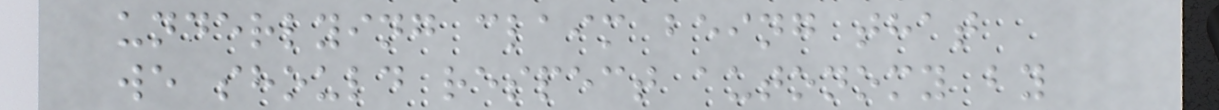underlying claim being that
we should respect autonomy by
